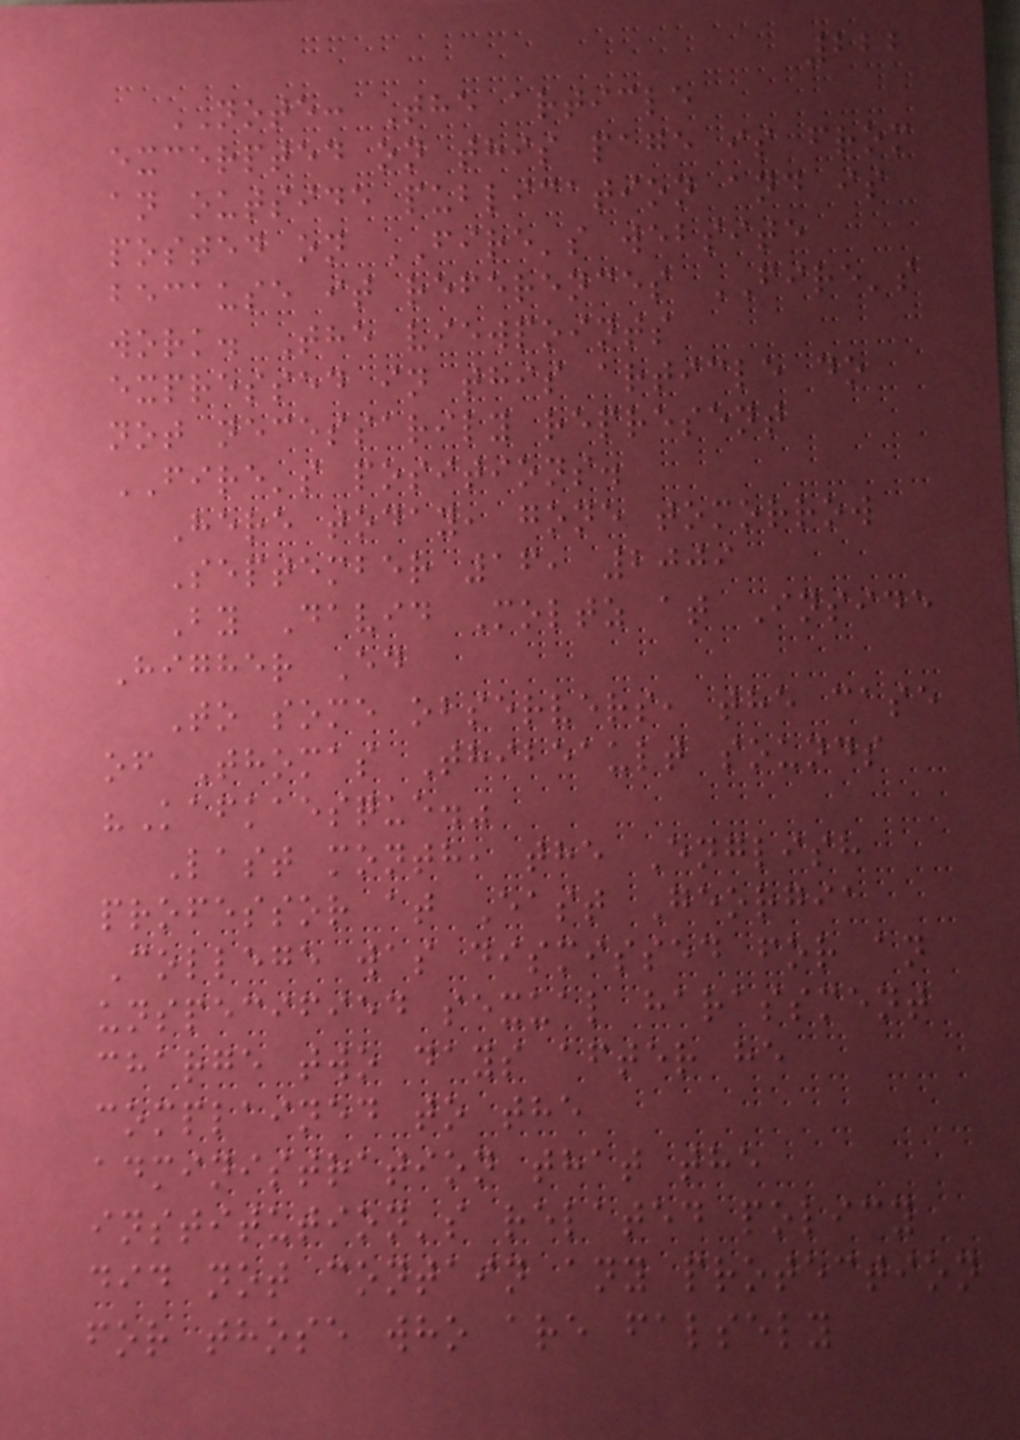222
NOTE: The article
excerpted on this page is from
an outside publication and is
posted on FIRE's website
because it references FIRE's
work. The viewpoints
expressed in this article do
not necessarily represent
FIRE's positions.
Here today, gone tomorrow
September 16, 2009
By David Moltz at Inside
Higher Ed
To some observers, the case
of Thomas Thibeault sounds
"Kafkaesque."
Last month, the English
professor at East Georgia
College was dismissed for an
unspecified sexual harassment
charge two days after he
complained to the
administration that the
institution's related policy
did not contain any protection
for those who are falsely
